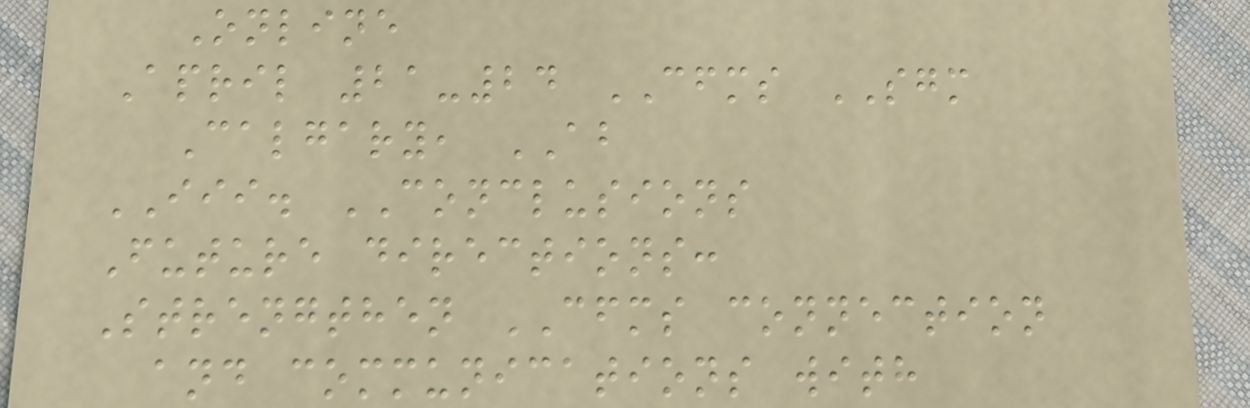Online
April 21-24 CFMS SGM
Calgary, AB
III. CONCLUSIONS
Future directions:
Strengthen CFMS connection
and communications with
